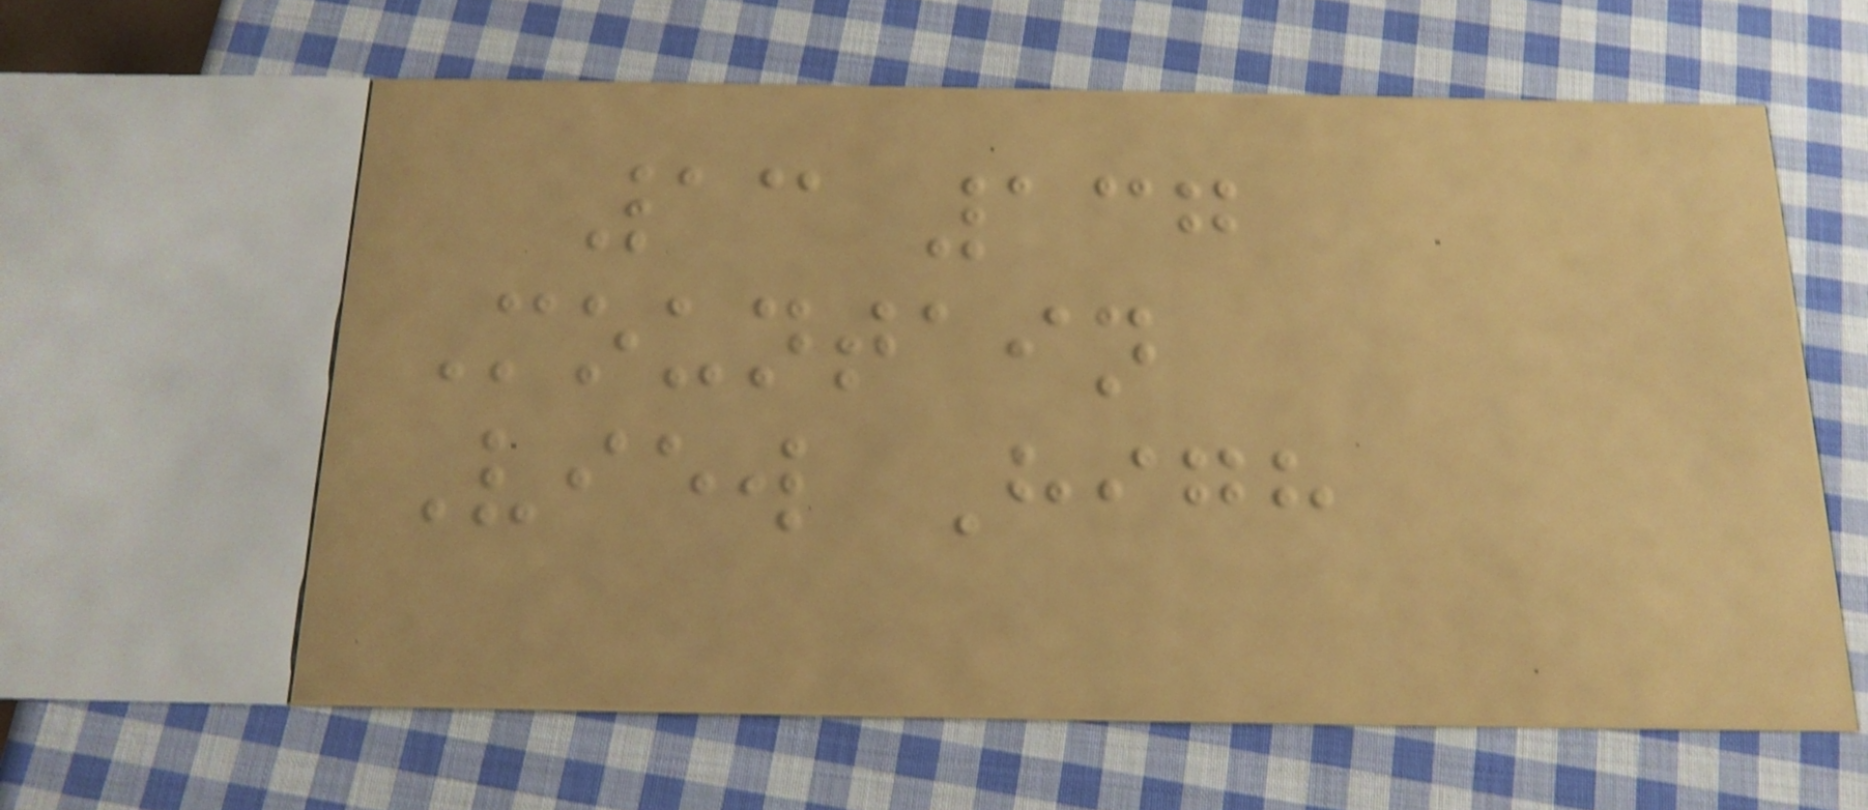13 137
Mountain
View High
